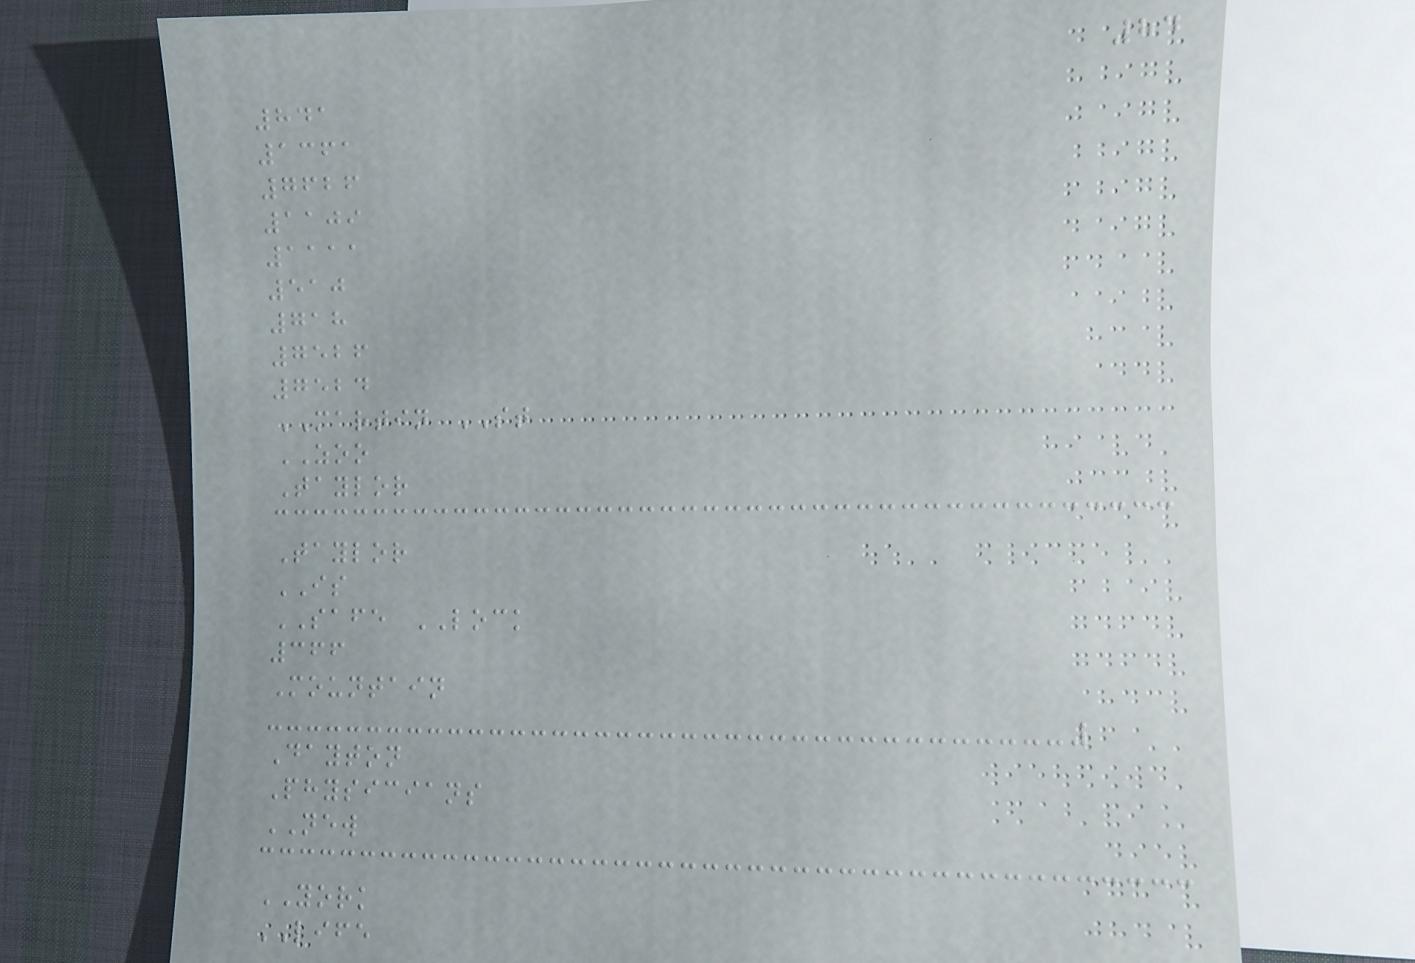84
841
1361
7626
1109
1111
510
718
7526
7524
MARTIN ST
ZOO
Taylor
Taylor
IS
SAFE LOCK
366
Mountain
Dayton
Physicians
NEW
YORK
LIFE
